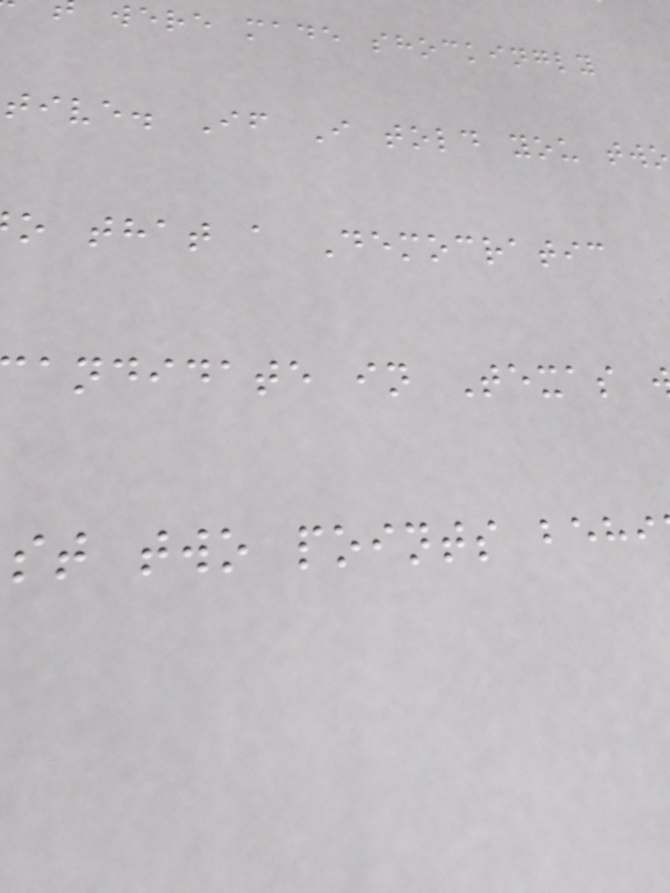were made shockingly
tive. If I told you tw
o that a Democratic
andidate in Texas
st two points behi
